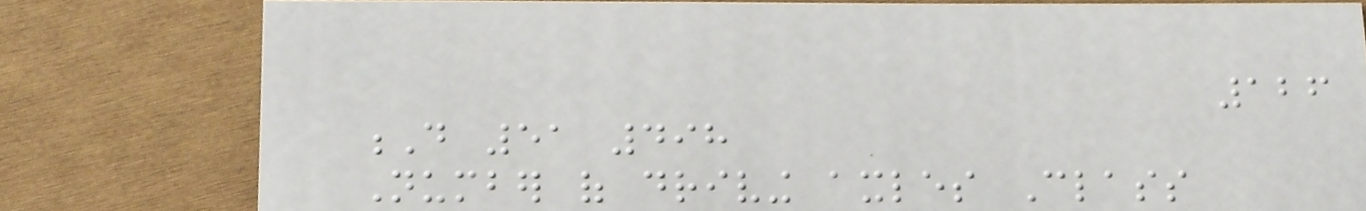126
D 51 498
Number of driving axles Class
